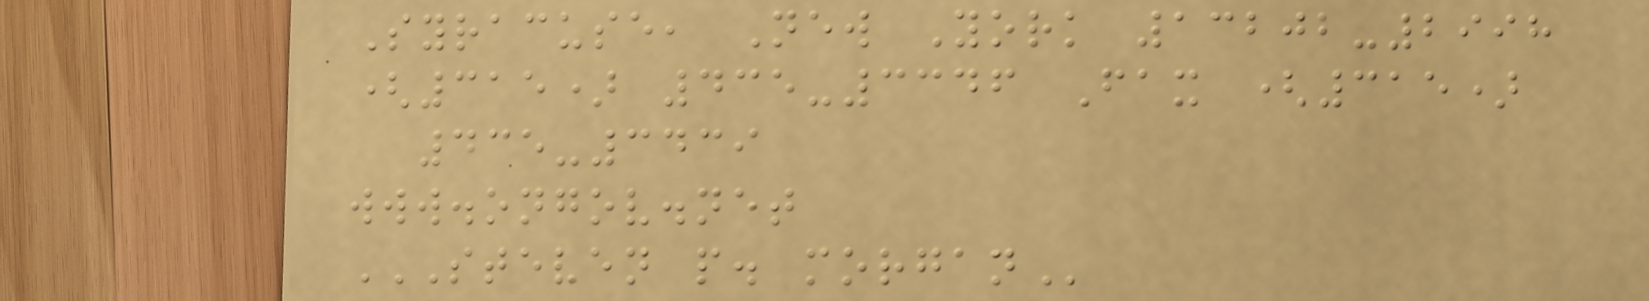Syracuse, New York 13202-2998
(315) 435-3346 Fax (315)
435-3439
www.ongov.net
STEVEN P. MORGAN
